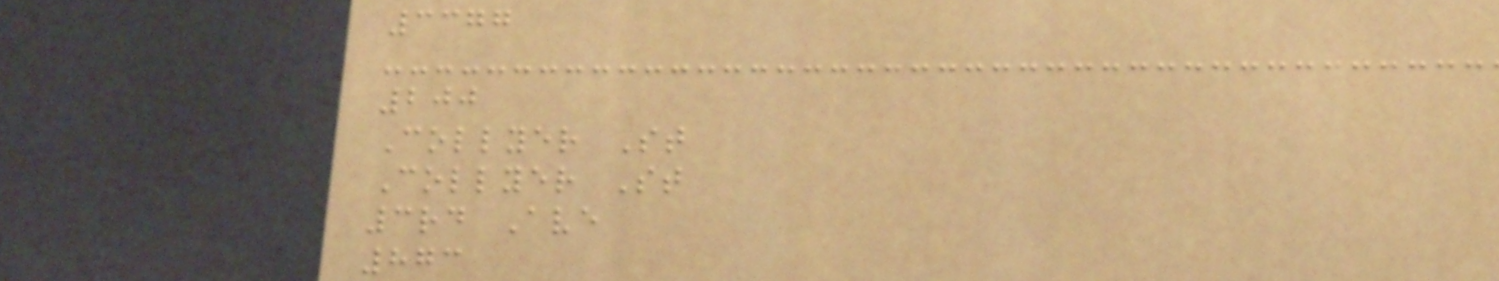3377
200
Collyer St
Collyer St
3rd Ave
873
